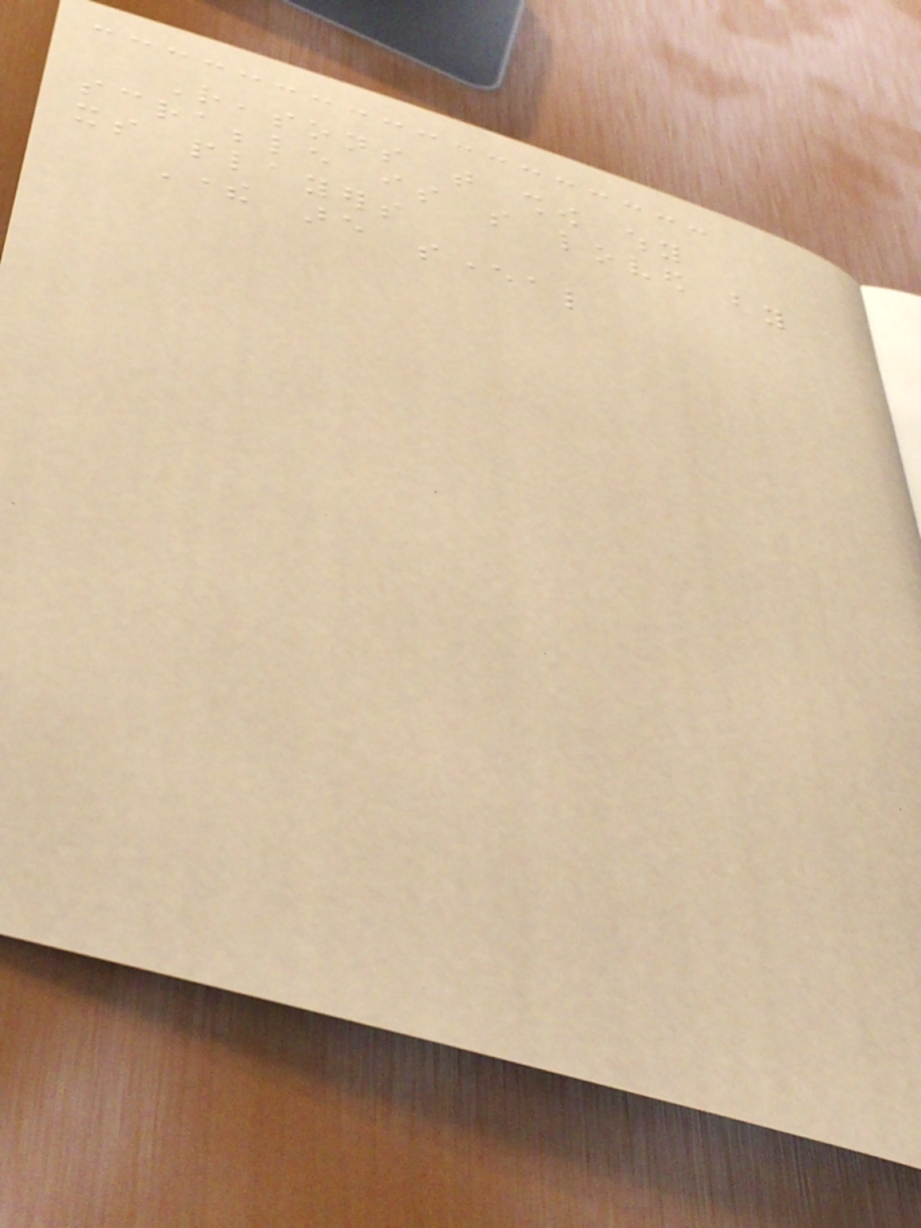Reasons that show why
scrabble is so loved by
its players
There are several
